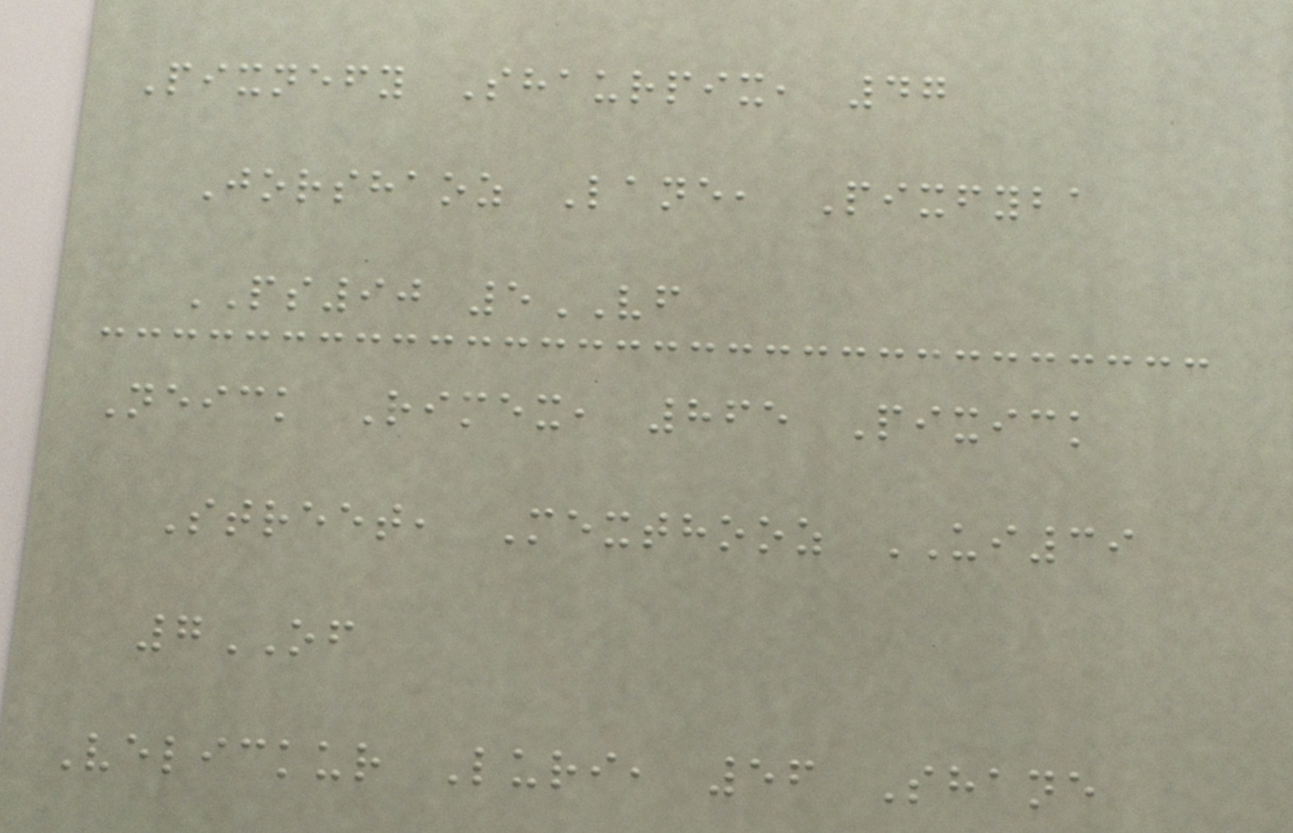Pixnefy Shaurpix, 47
Jorshaoz Lane, Pixfyba
PS90 5VF
Neick Rimex, 865 Pixick
Street, Mexthooz UI39
7OF
Velickur Luri, 56 Shane
